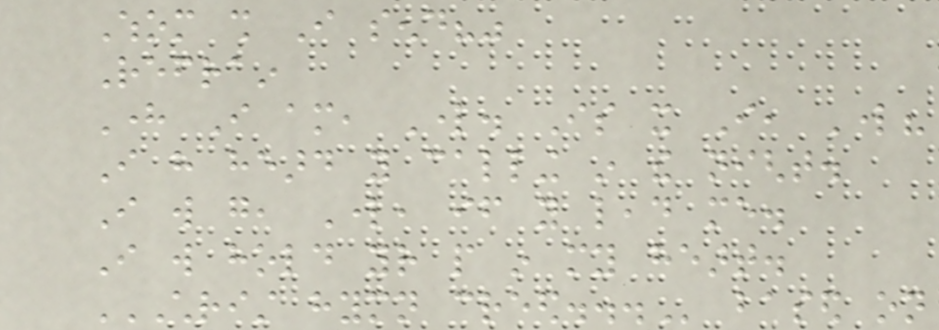Whom shall I send?"
Refrain
Here I am, Lord. Is it I, Lord?
I have heard you calling in the night.
I will go, Lord, if you lead me.
I will hold your people in my heart.
CHRIST HYMN CREED... based on
